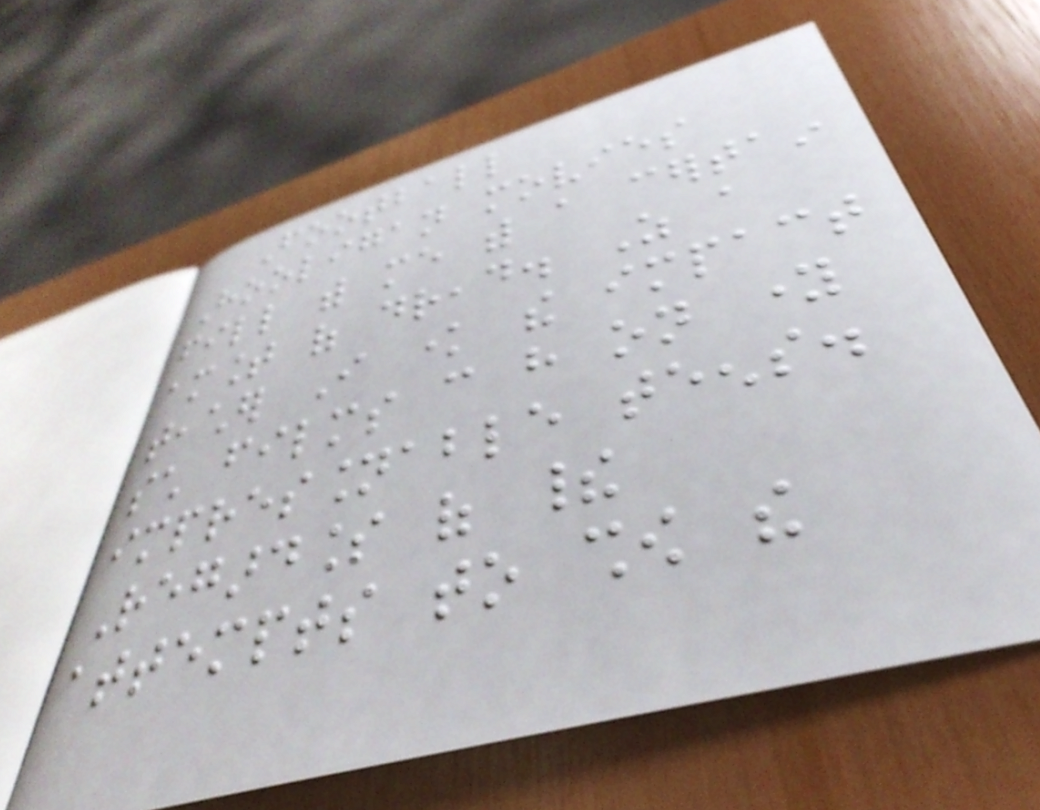Football
Hooligan movies
fill with me with a certain
amount of dread. As a
teacher I know the impact
such films can have on young
impressionable teens.
Regardless of their
attempts to show the
